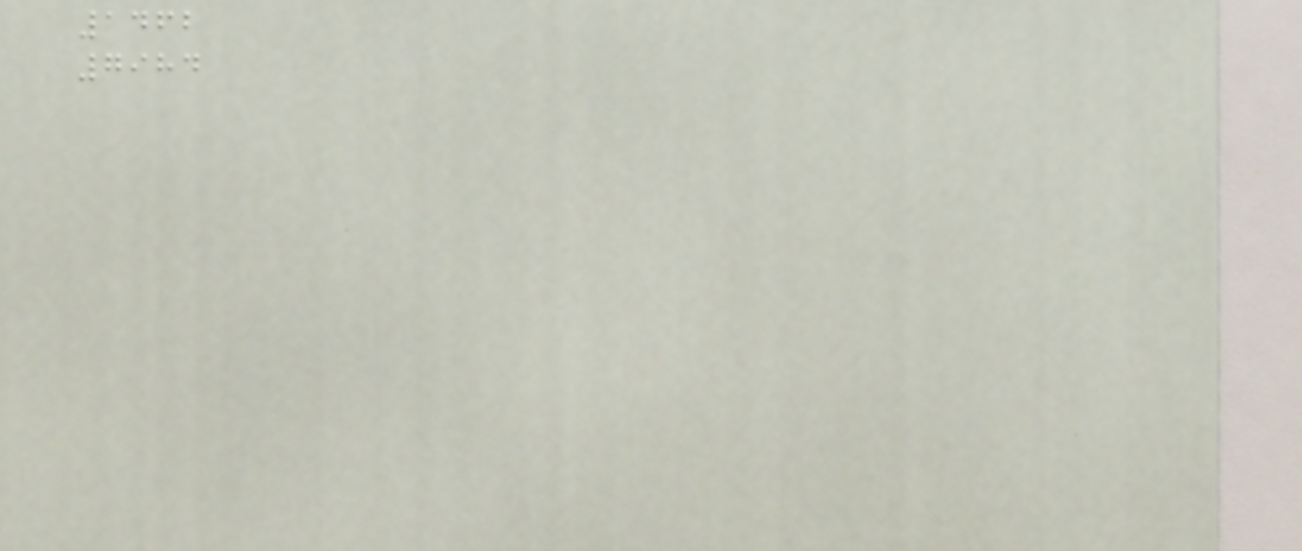1462
7984
